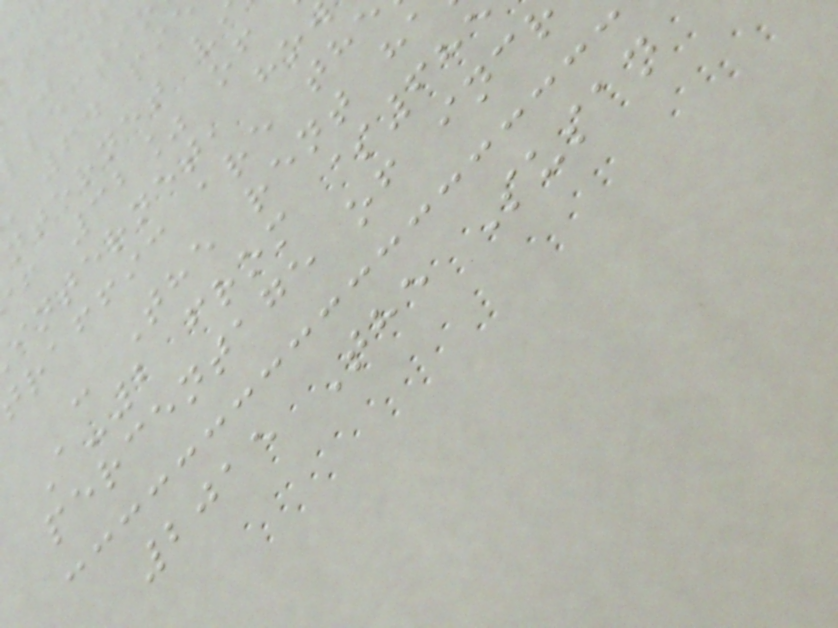f 32% of
internet, ho
raffic are th
- The rent h
A-2 from $68
percentage of inc
2015 The Susan
